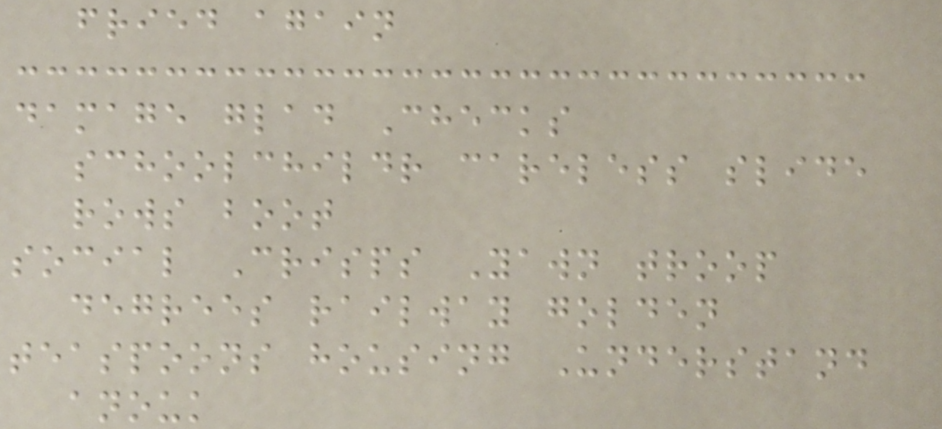fried again
damage glad Checks
schoolchildr careless slide
rows boot
social Crisps Yawn troop
degrees railway golden
teaspoons housing Understand
anouk
